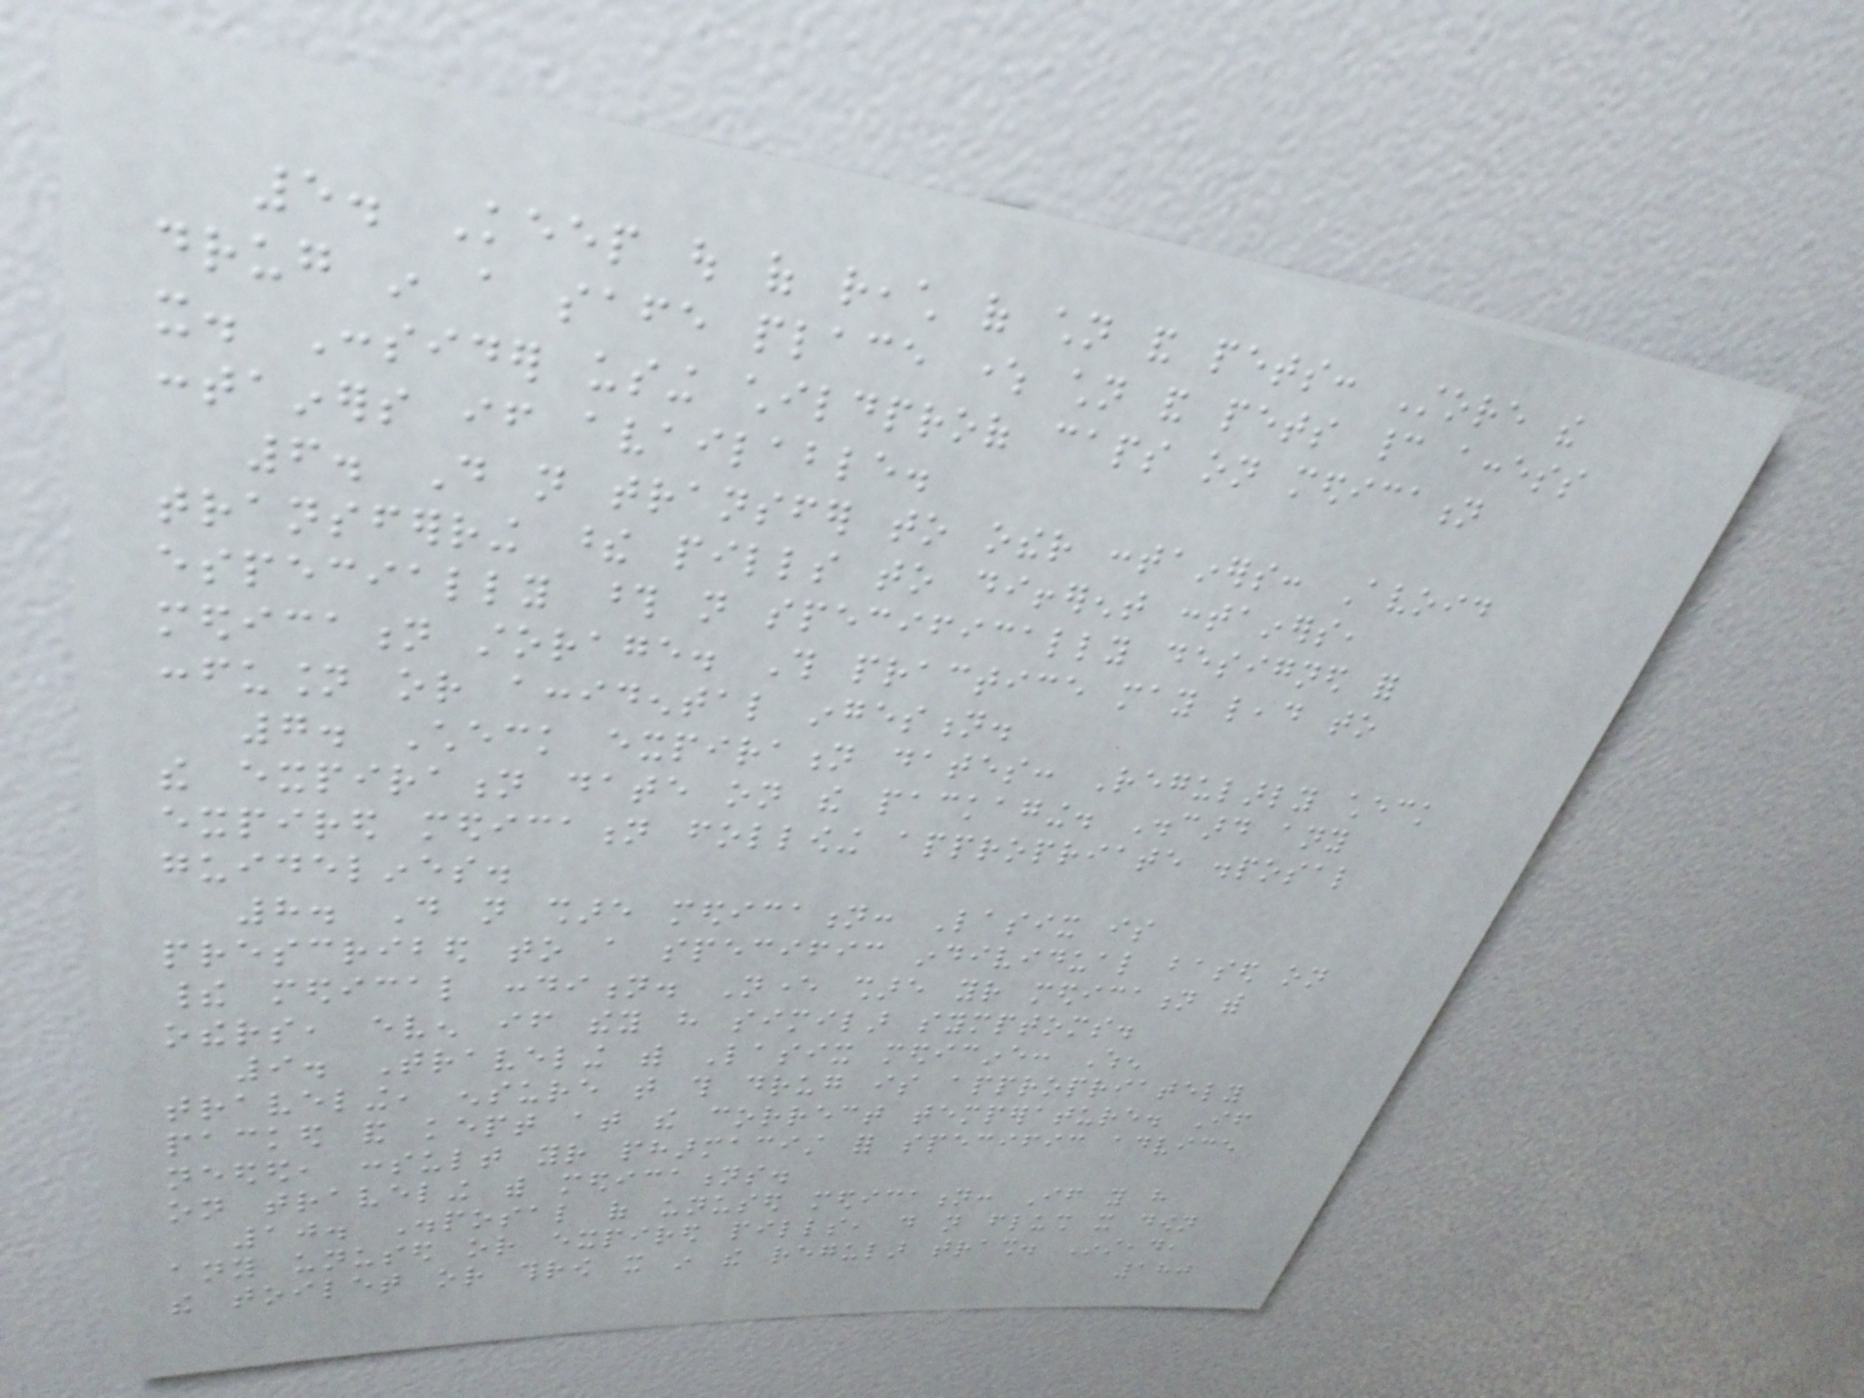5. Keep out of reach of children and pets: Store the
drug in a safe place where children and pets cannot access
it. Consider using childproof caps on medication
containers if available.
6. Do not transfer to other containers: Avoid
transferring these pills to different containers,
especially those not specifically designed for
medication storage. This practice may lead to
confusion or accidental ingestion.
7. Check expiration dates: Regularly check
the expiration date on the packaging. Discard any
expired medication following appropriate disposal
guidelines.
8. Do not share medication: Lasix is
prescribed to a specific individual based on
their medical condition. Never share your medication with
others, even if they have similar symptoms.
9. Traveling with Lasix medicine: When
traveling, ensure that this drug is appropriately
packed and kept at the correct temperature. If
needed, consult your pharmacist for specific advice
on traveling with medications.
10. Disposal of unused medication: If you have
any unused or expired pills, do not flush it down
the toilet or throw it in the regular trash. Instead,
180
